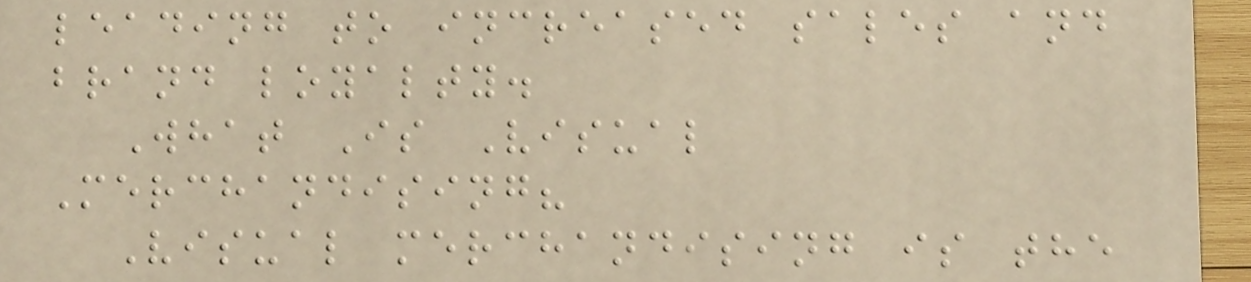leading to increased sales and
brand loyalty.
What Is Visual
Merchandising?
Visual merchandising is the
